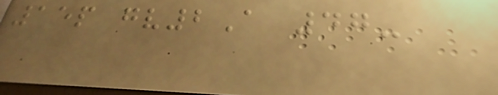15p gv2A 47-
